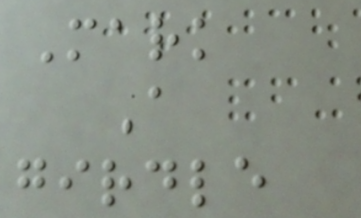Mark
A
girdle
